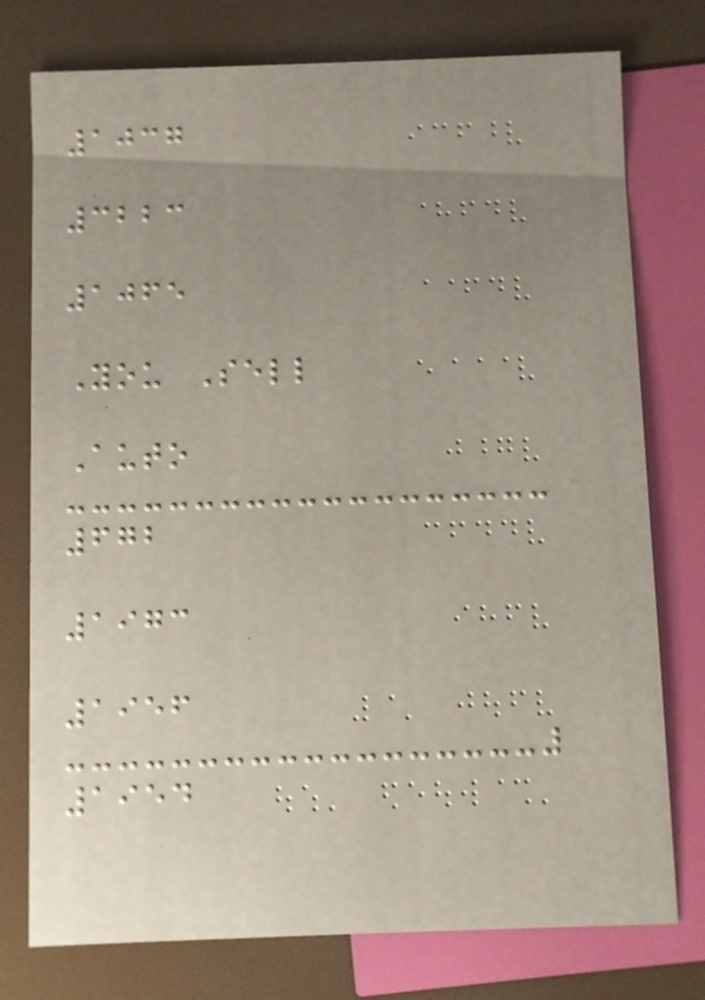1037
3223
1065
You Sell
Auto
672
1973
1956
1954
